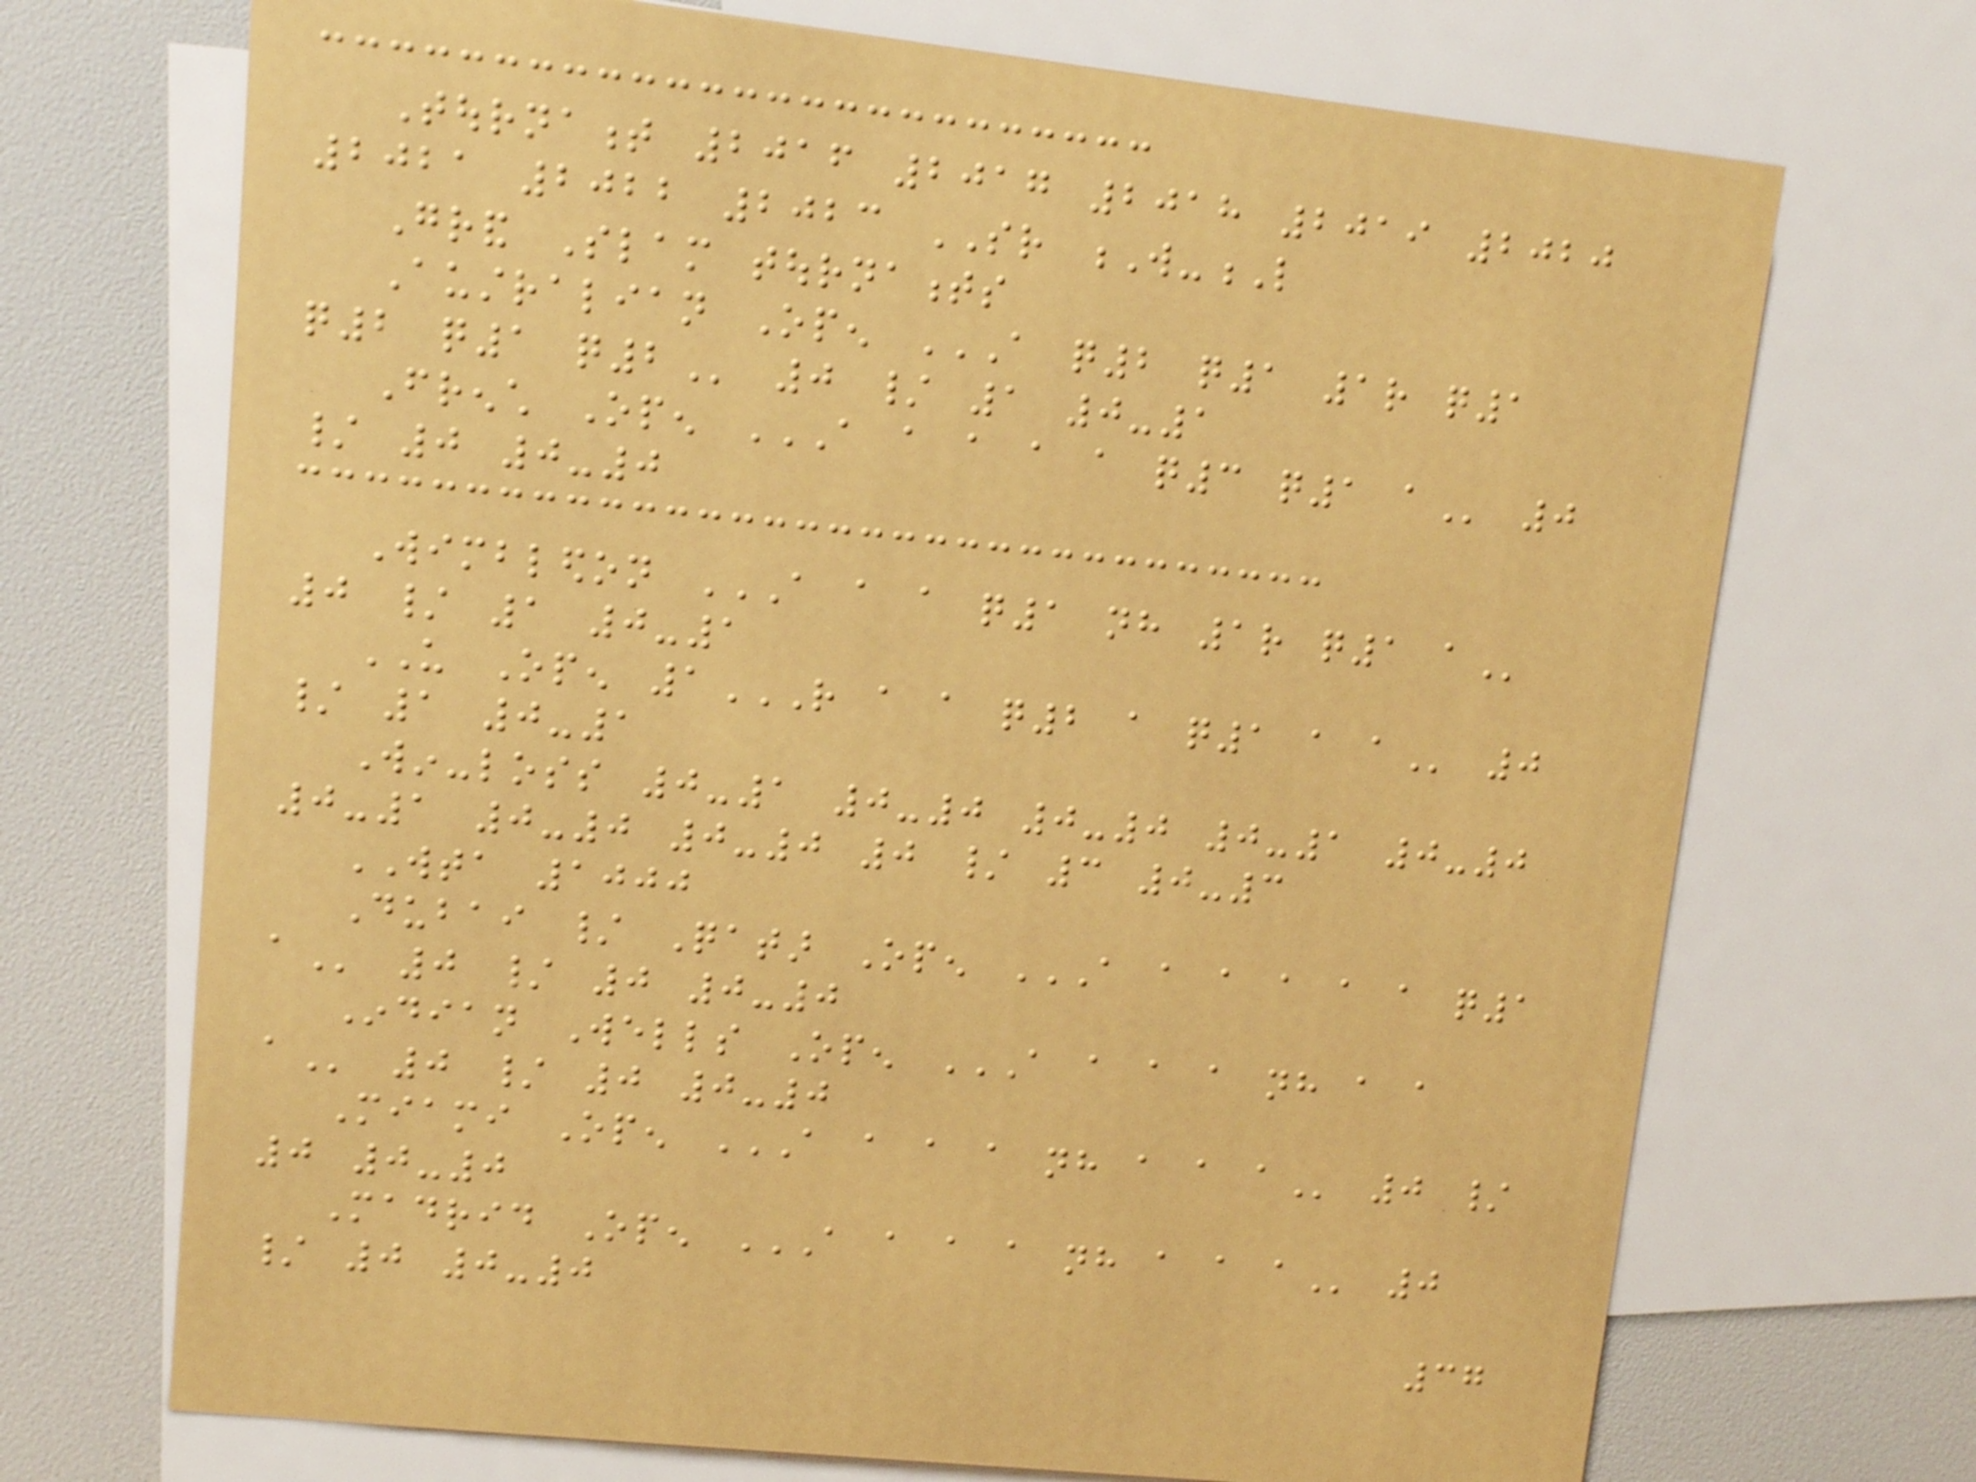Tournament 2016 2017 2018 2019 2020
2021 2022 2023 SR W-L
Grand Slam tournaments
Australian Open A Q2 Q1 1R Q1
Q2 Q1 Q2 0 / 1 0-1
French Open A A A A A Q3 Q1 A 0
/ 0 0-0
Wimbledon A A A Q1 NH 1R Q1 A
0 / 1 0-1
US Open 1R A A Q2 A Q1 A A 0
/ 1 0-1
Win-loss 0-1 0-0 0-0 0-1 0-0
0-1 0-0 0-0 0 / 3 0-3
WTA 1000
Dubai / Qatar Open A A A A A A Q1
A 0 / 0 0-0
Indian Wells Open A A A A NH A A
A 0 / 0 0-0
Miami Open A A A A NH A A A 0 /
0 0-0
Madrid Open A A A A NH A A A 0
/ 0 0-0
37
